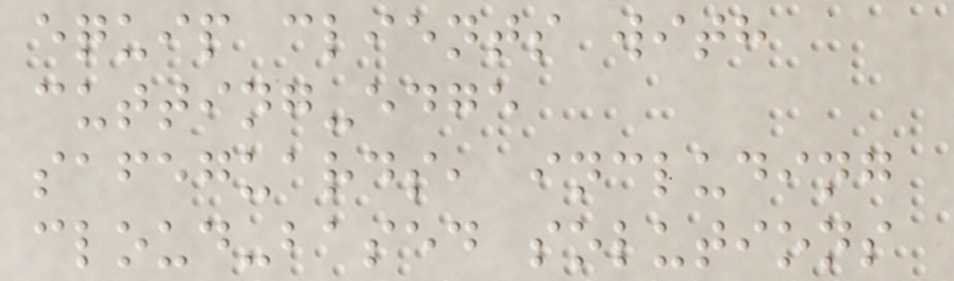equip clients with
cutting-edge
safeguards, including
cloud-based solutions
